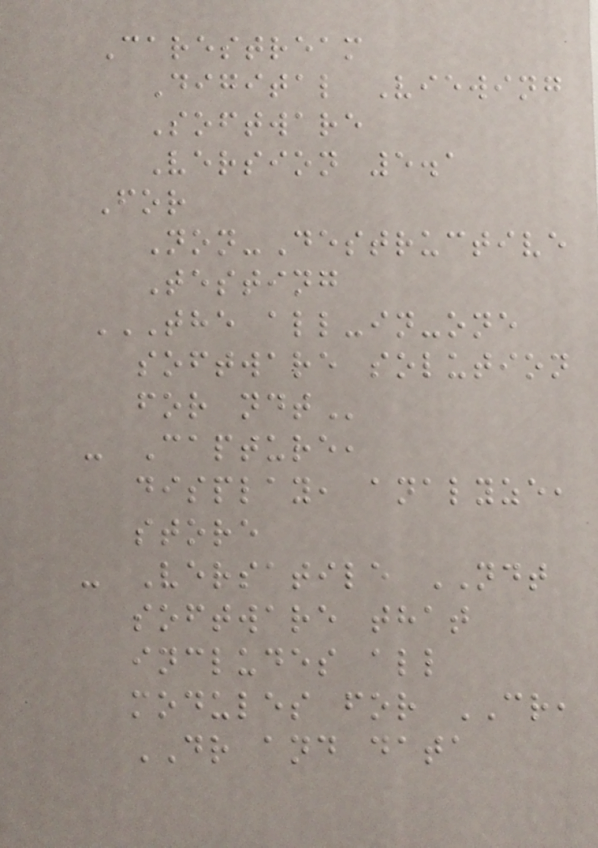Carestream
Digital Viewing
Software
Version 5.1
For
Non-Destructive
Testing
THE ALL-IN-ONE
SOFTWARE SOLUTION
FOR NDT
- Capture,
display, analyze,
store
- Versatile NDT
software that
includes all
modules for CR,
DR and data
